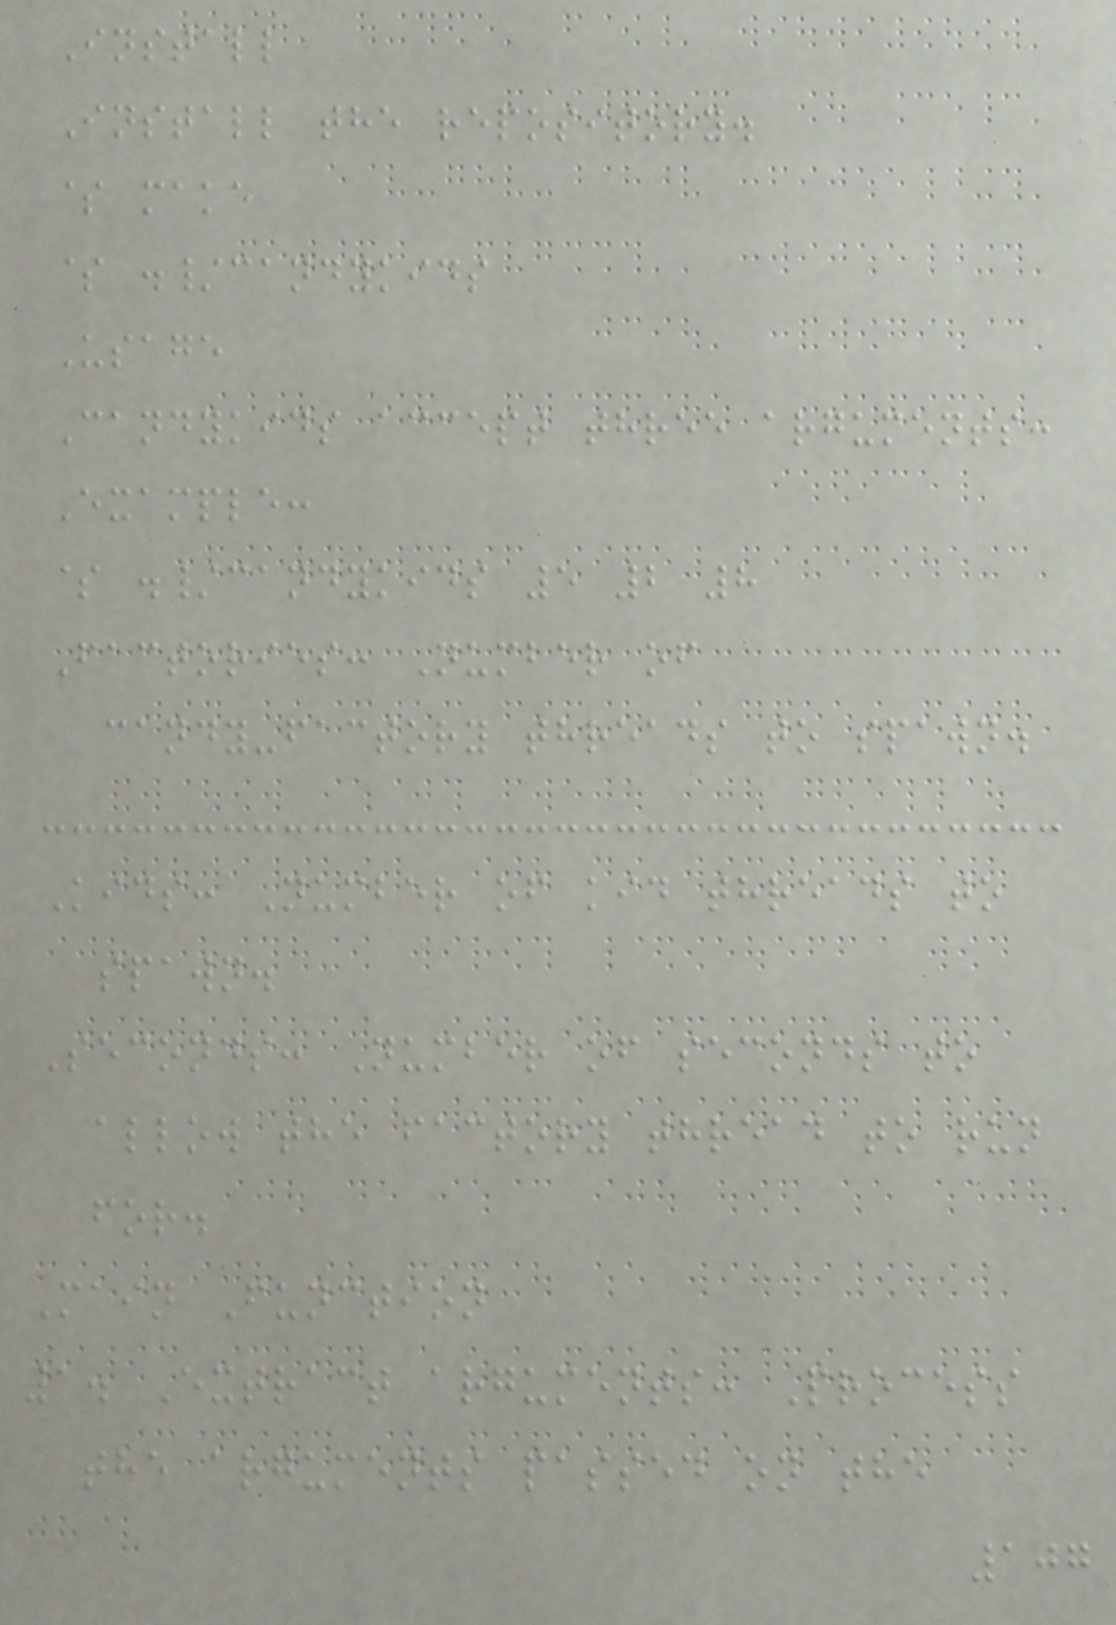Install
Install the repository.
$ make
$ ./candykids
Usage
Candykids accept three arguments:
Example:
$ ./candykids 5 2 8
Factories: Number of
candy-factory threads to spawn.
Kids: Number of kid threads to
spawn.
Seconds: Number of seconds to
allow the factory thread to run
for.
Main Function
1. Extract arguments: Process
the arguments passed on the
107
